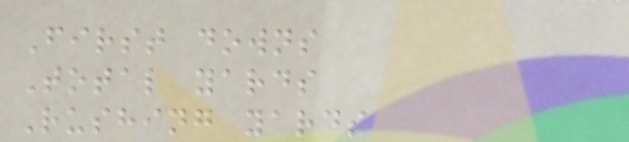First downs
Total yards
Rushing yards
